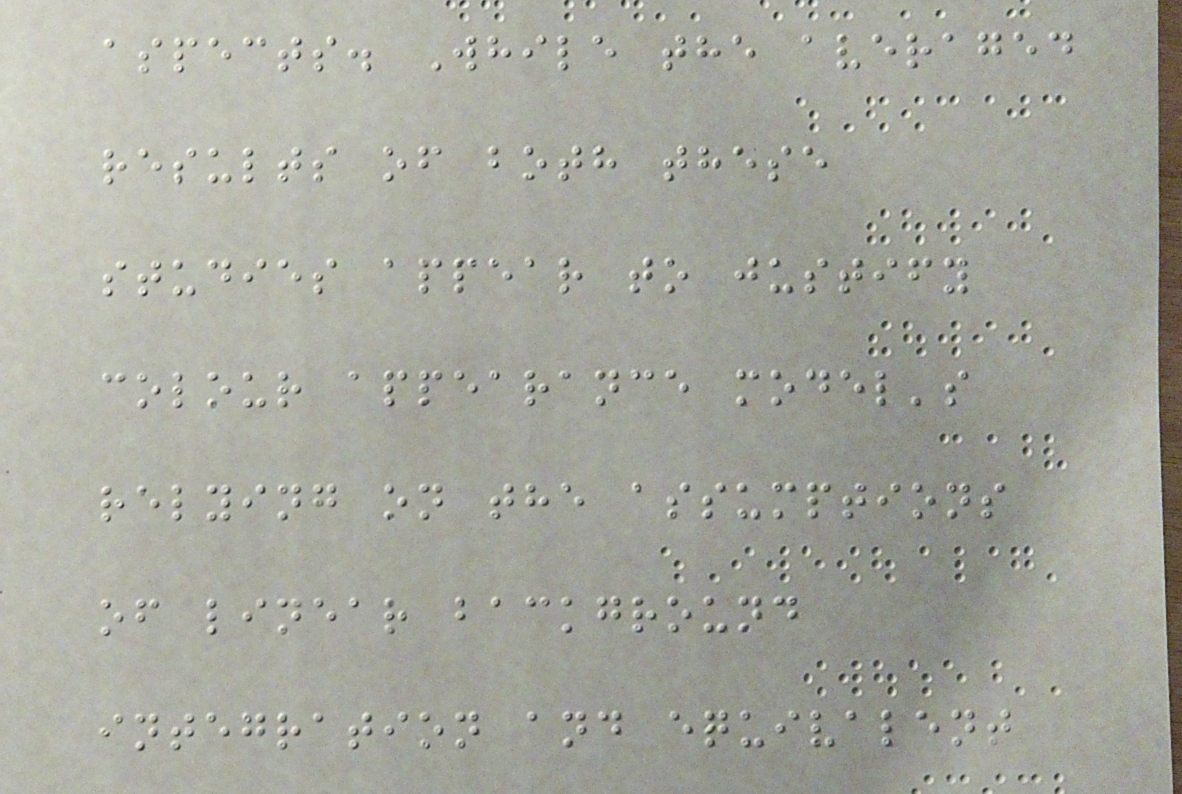aspects. While the averaged
results of both these
studies appear to justify
colour appearance model's
relying on the assumptions
of linear background
integration and equivalent
